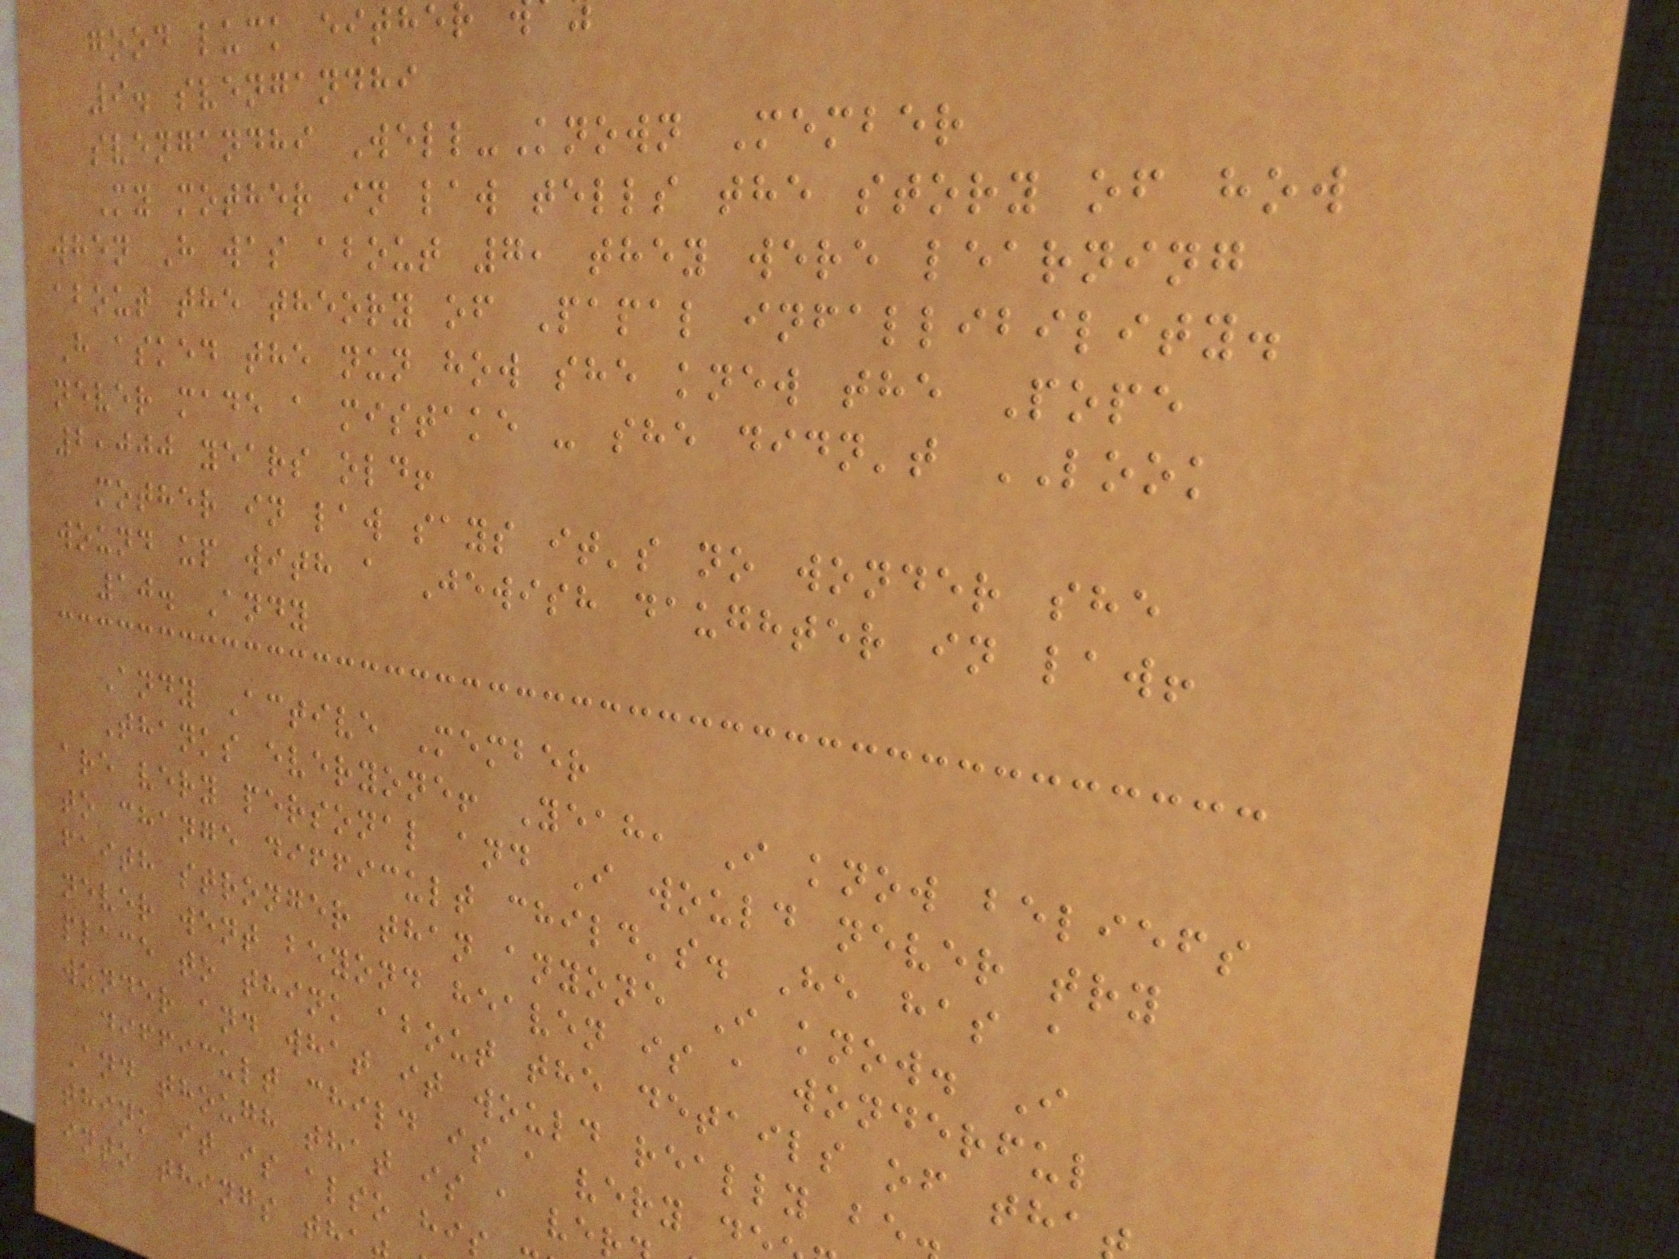good luck either
9. svengandhi
svengandhi Well-Known Member
My mother in law tells the story of how
when H was about 7, they were learning
about the theory of Papal infallibility.
H asked the nun how she knew the Pope
never made a mistake - she didn't LOOK
2,000 years old!
mother in law says it's no wonder she
wound up with a Jewish daughter in law!
10. Andy
Andy Active Member
Thanks everyone! Yeah, I know beliefs
are very personal and I would never try
to change difficult child's. He has a
faith stronger than anyone I know. I
never went beyond heaven is a wonderful
place to think about the details of tha
wonder and what it would really be
difficult child is a very d
And though that is a ve
think it is also hi
into things th
